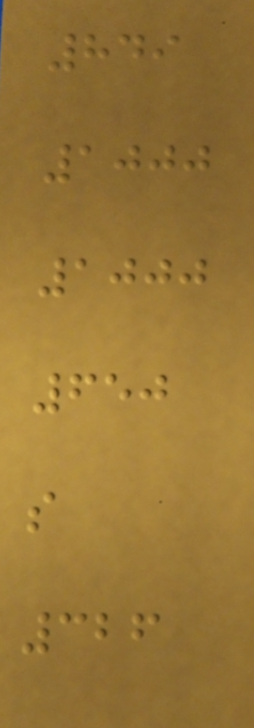849
1000
1000
650
s
326
